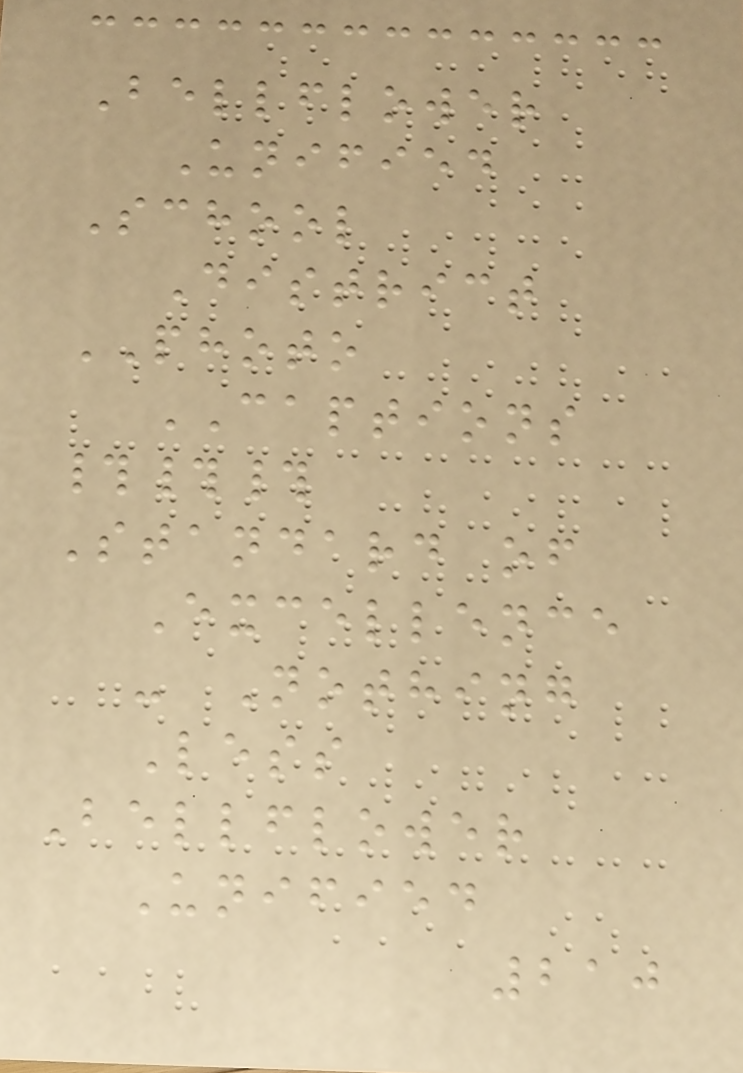Bellflower
Unified
School
District
PHOTO
CAPTIONS
###
Standard of
Excellence
- Nothing
Less
Bellflower
Unified
210
